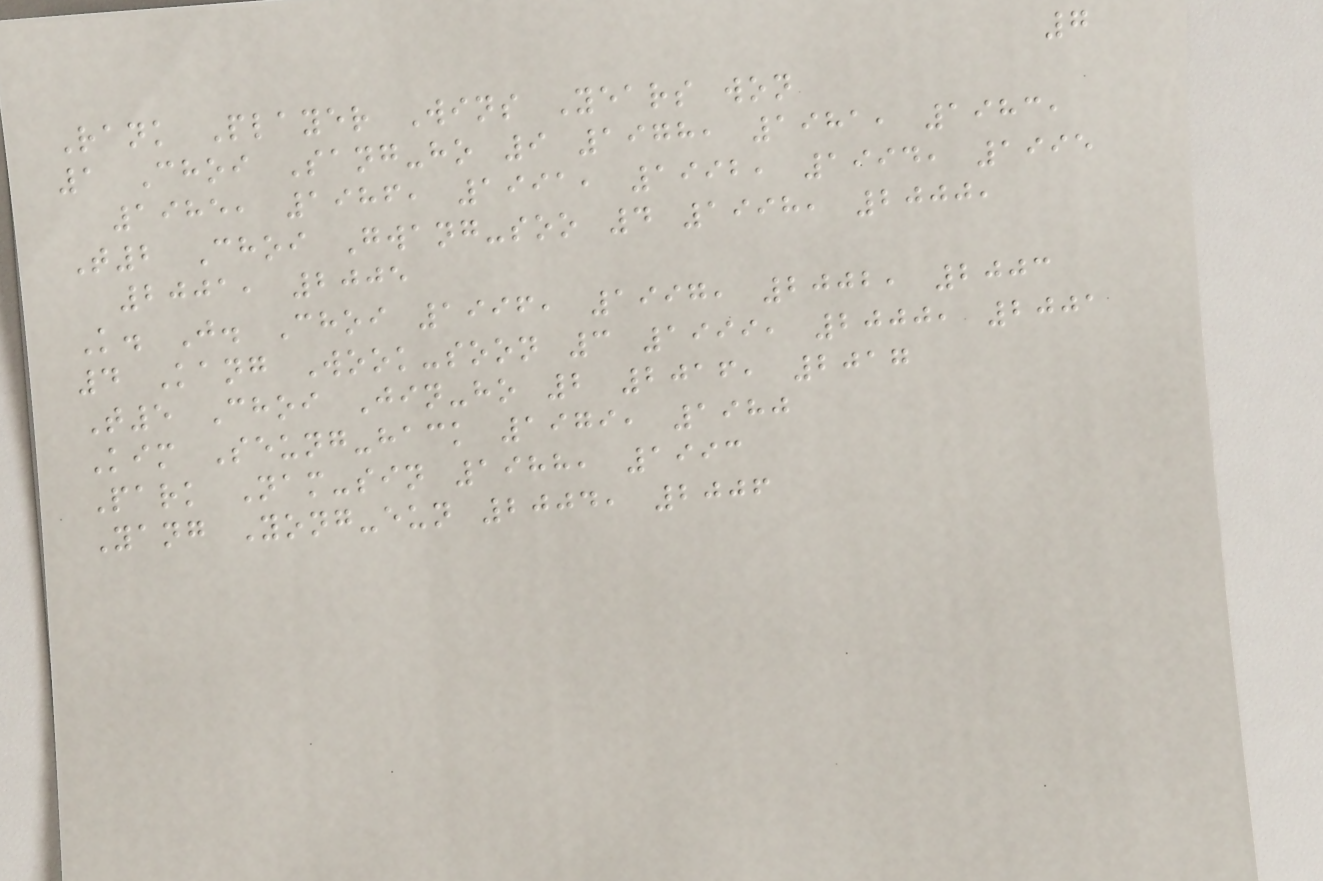7
Rank Player Wins Years won
1 Choi Sang-ho 9 1978, 1981, 1983,
1985, 1986, 1991, 1992, 1994, 1995
T2 Choi Gwang-soo 4 1998, 2000,
2001, 2005
K. J. Choi 1996, 1997, 2002, 2003
4 Kang Wook-soon 3 1999, 2000, 2001
T5 Choi Jin-ho 2 2016, 2017
Kim Seung-hack 1979, 1980
Park Nam-sin 1988, 1993
Yang Yong-eun 2004, 2006
